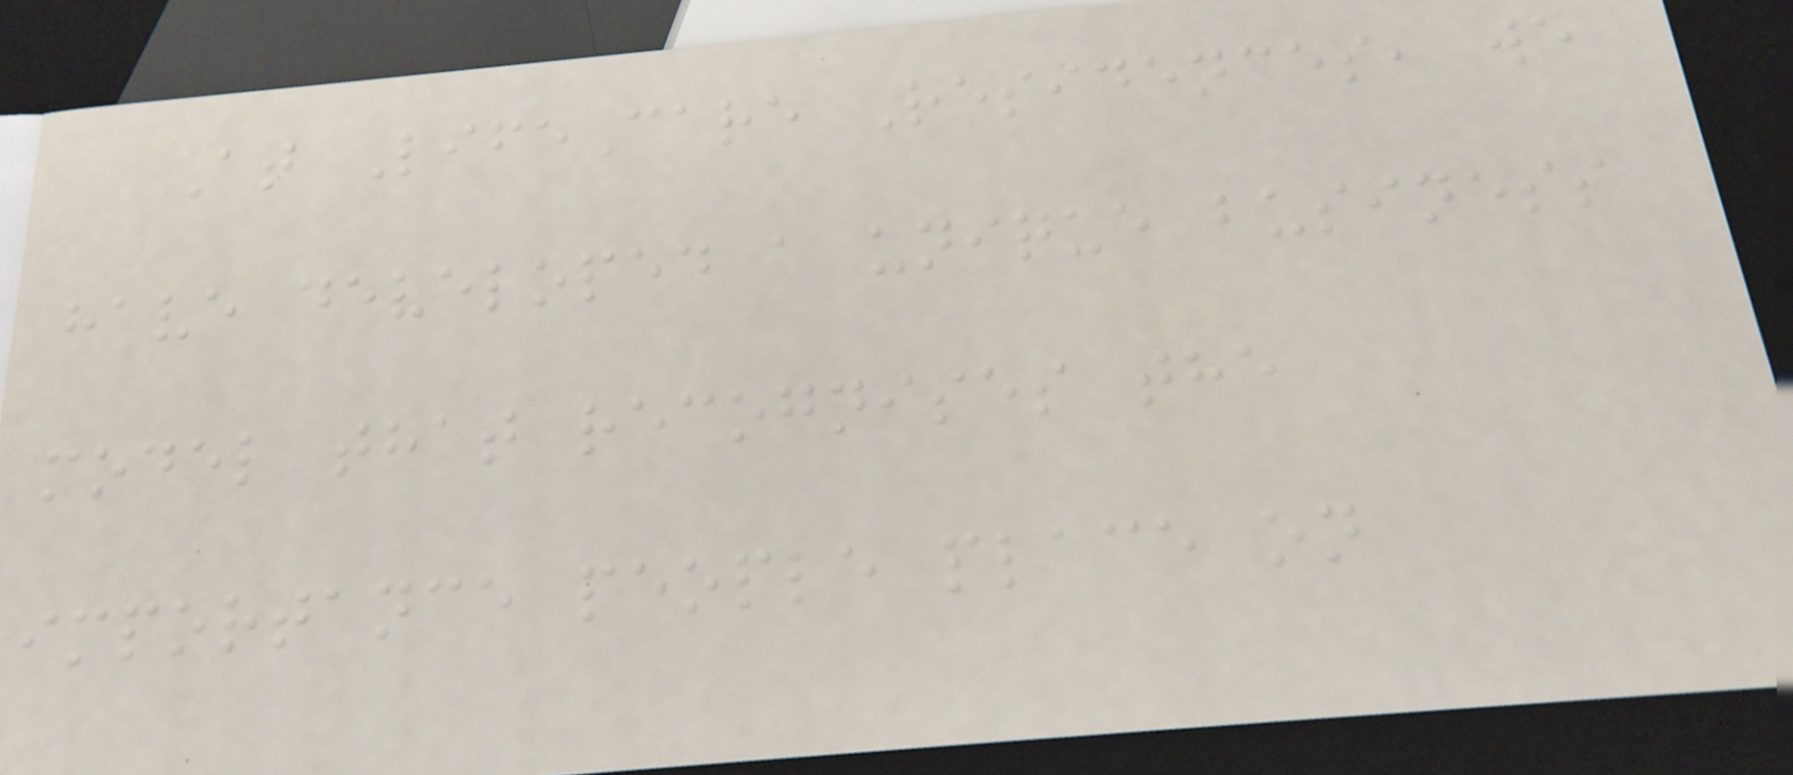At LifeCare Residences, we
have developed a unique business
model that recognises the
importance people place on
